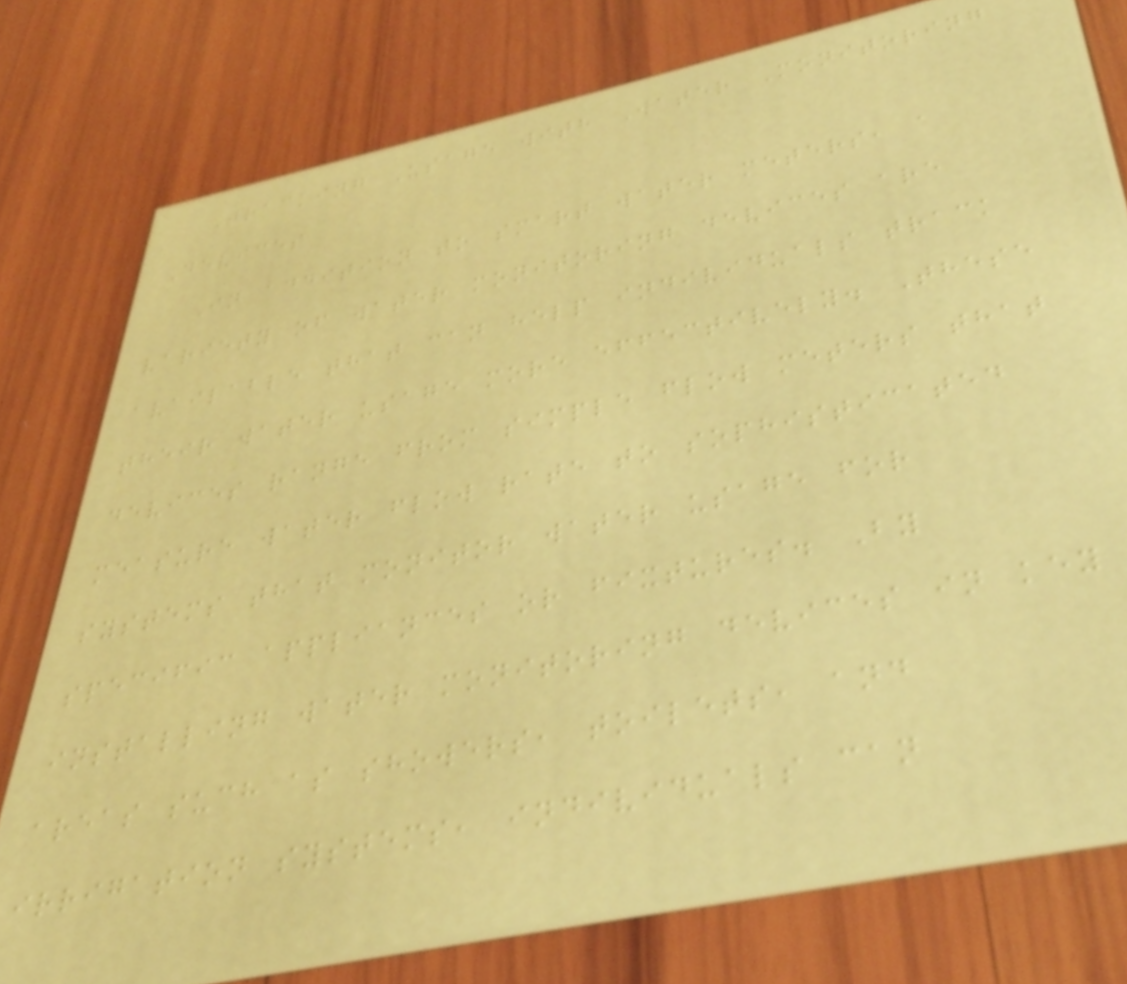Tracking Usage with Water Monitoring
Devices
In addition to smart water meters, a
variety of water monitoring devices are
available that can help individuals track
their water usage more effectively. These
devices range from simple flow meters that
measure water flow rate to sophisticated
systems that monitor water usage for
specific appliances or fixtures. By
installing water monitoring devices in key
areas such as showers, toilets, and
irrigation systems, individuals can
